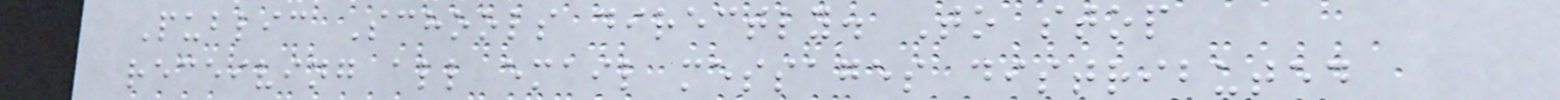Public Schools directly. To stop
receiving all email messages distributed
